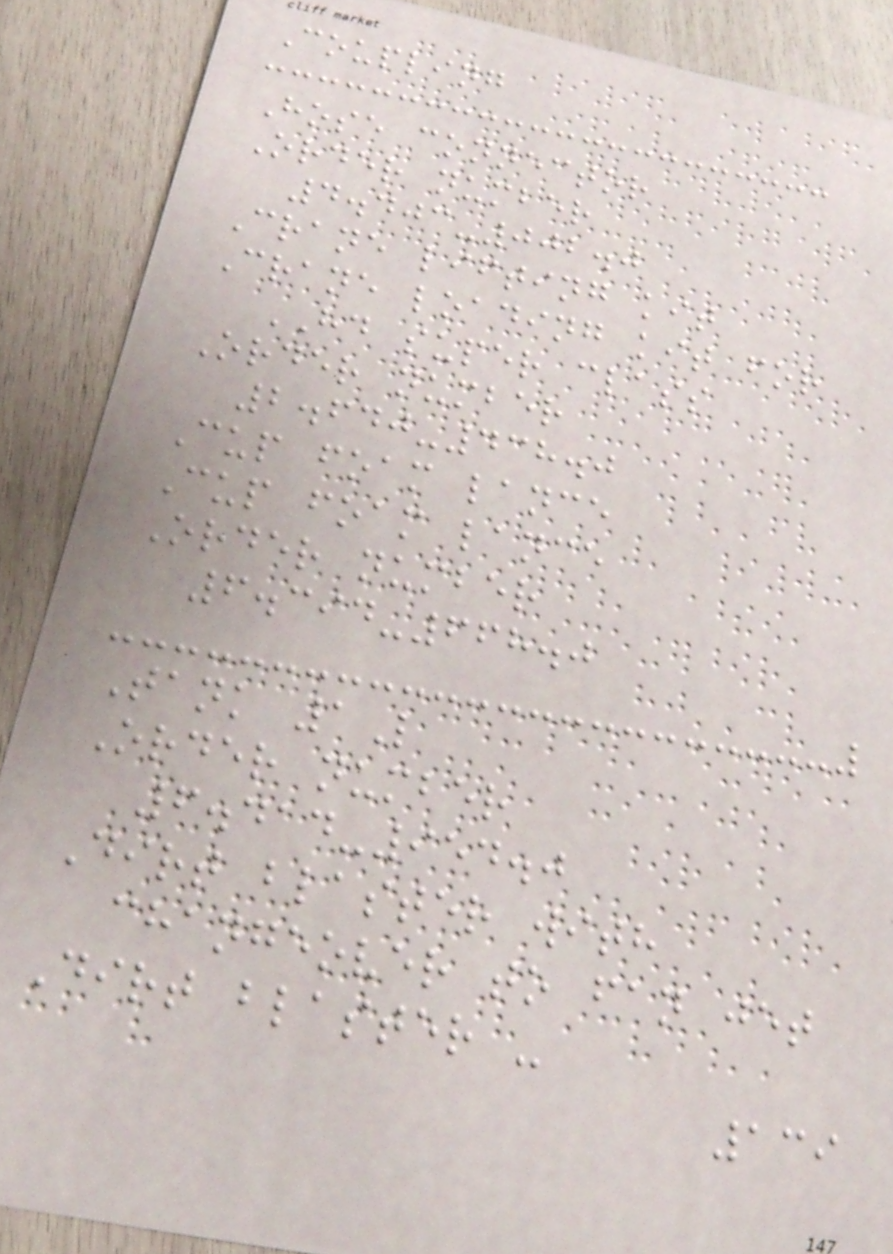Coupling
Hose connector
Order number
4.403-002.0
Crane lifting kit
Crane loading kit for
HD super class
Order number
2.640-438.0
Cup foam lance
Cup foam lance
Order number
6.394-668.0
Tank 1L
Order number
6.414-954.0
Dirt blaster with
changeover to fan jet
Dirt blaster -
139
